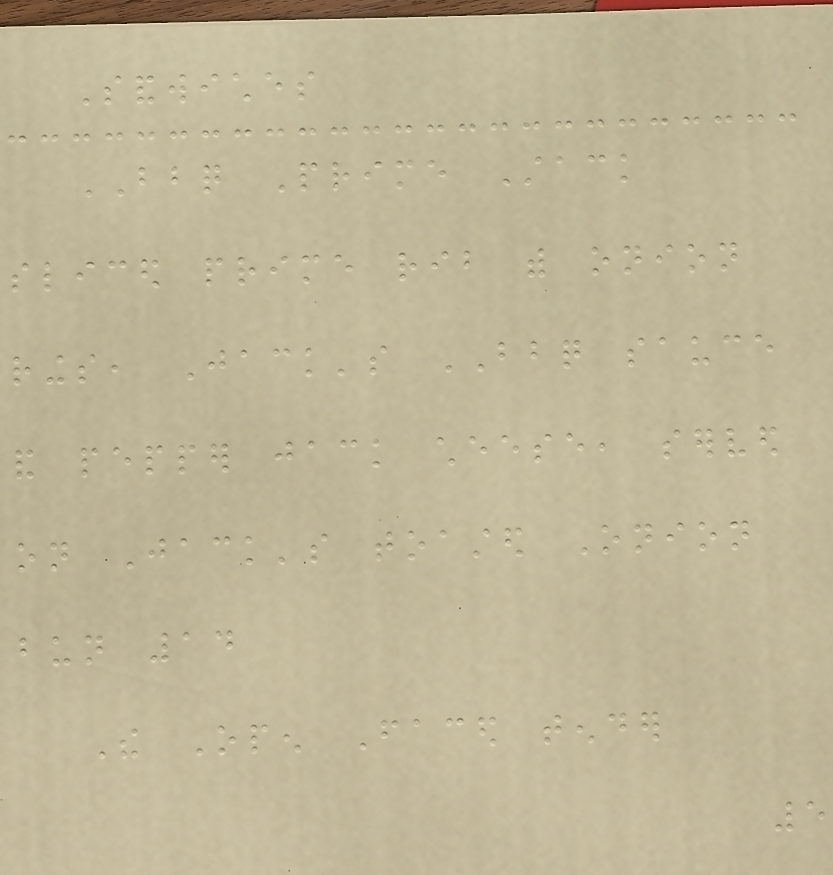Sandwiches
BBQ Prime Stack
sliced prime rib with onion
rings, Jack's BBQ sauce
and pepper jack cheese, served
on Jack's toasted Onion
bun 14
The Open Faced tender
5
